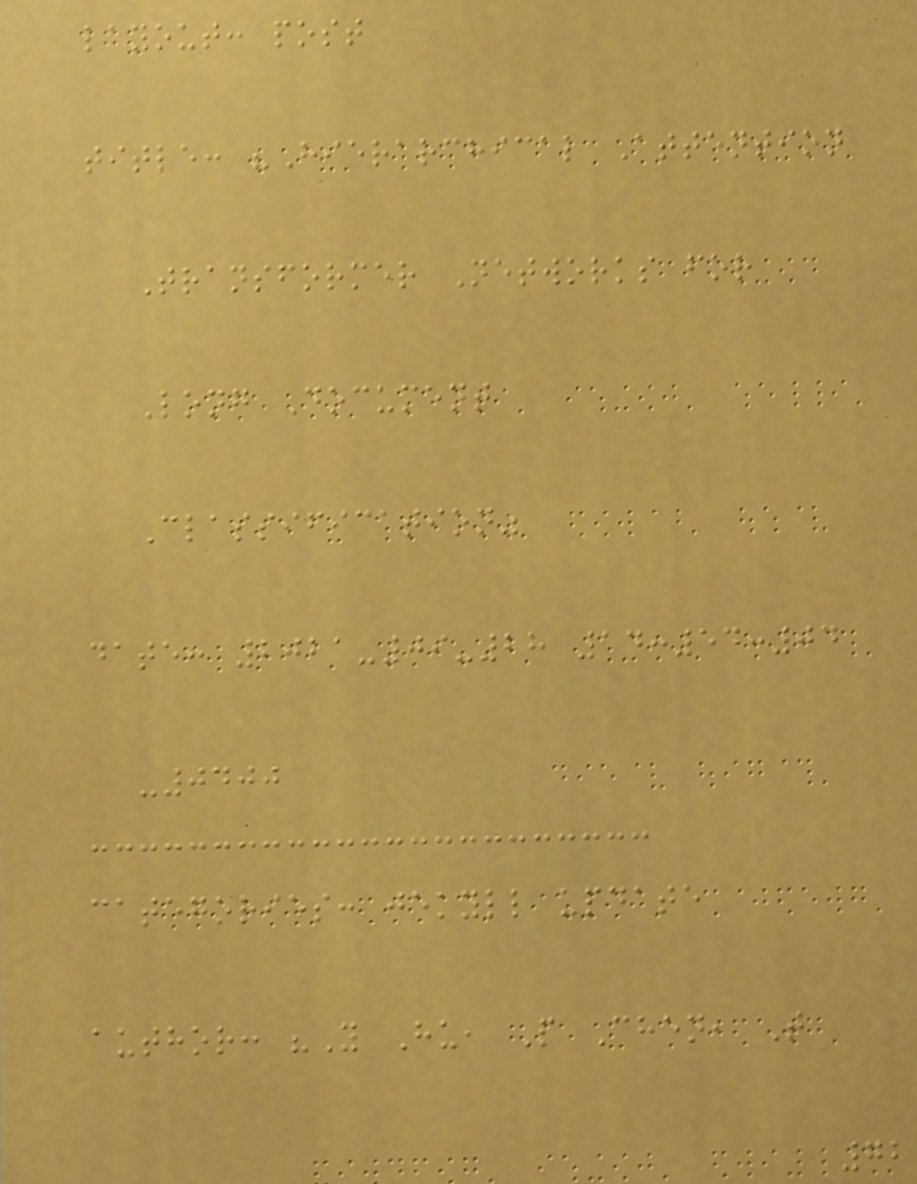layout: post
title: "Hierarchical Attention
Transformer Networks for
Long Document
Classification"
date: 2021-09-28 14:54:04
-0400
categories: jekyll update
author: "Y Hu, P Chen, T
72
